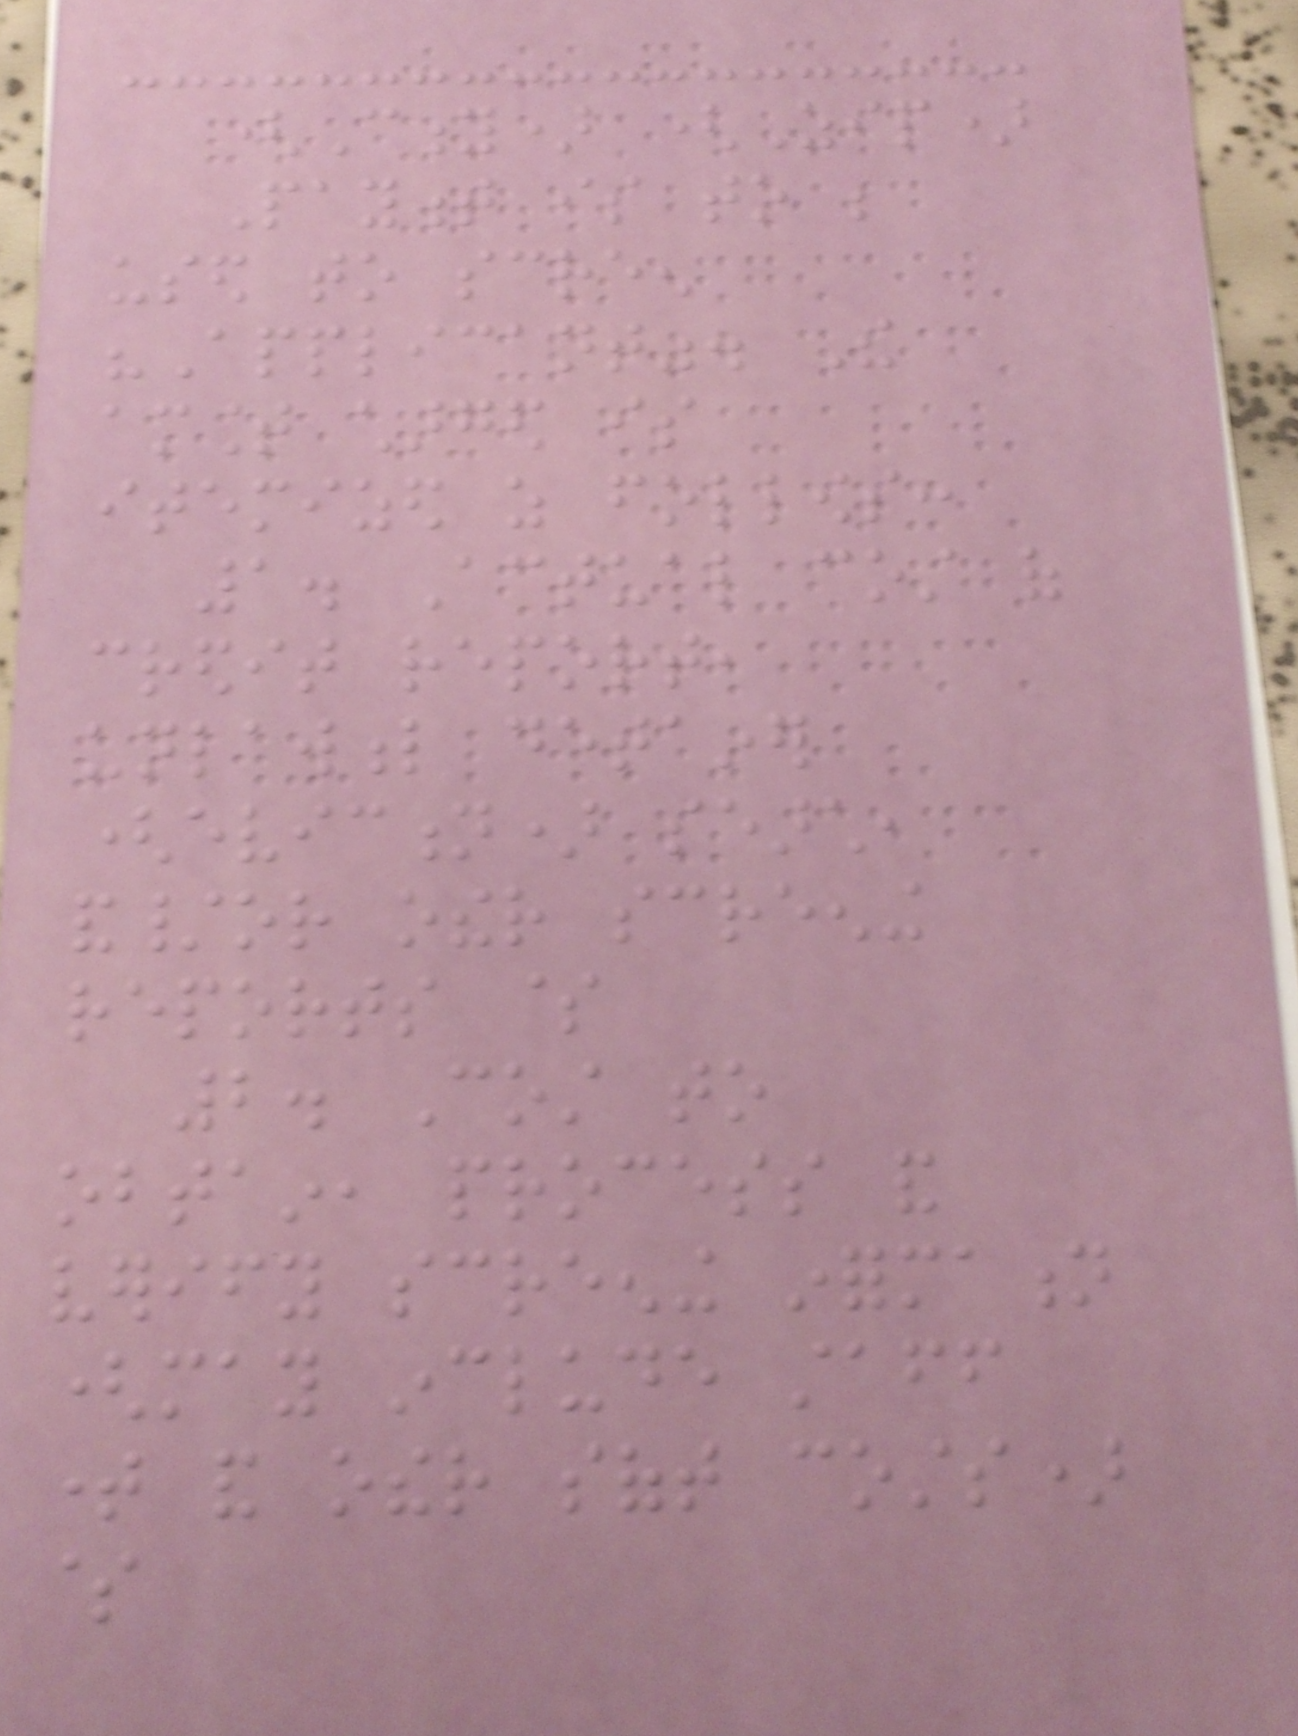(City) (Zip)
Payment is to be
used to screen
"Applicant". The
amount charged is
itemized as follows:
1. Actual cost of
credit report,
unlawful detainer
(eviction) search,
and/or other screening
reports $
2. Cost to
obtain, process and
verify screening information
(may include staff
time and other soft costs)
$
